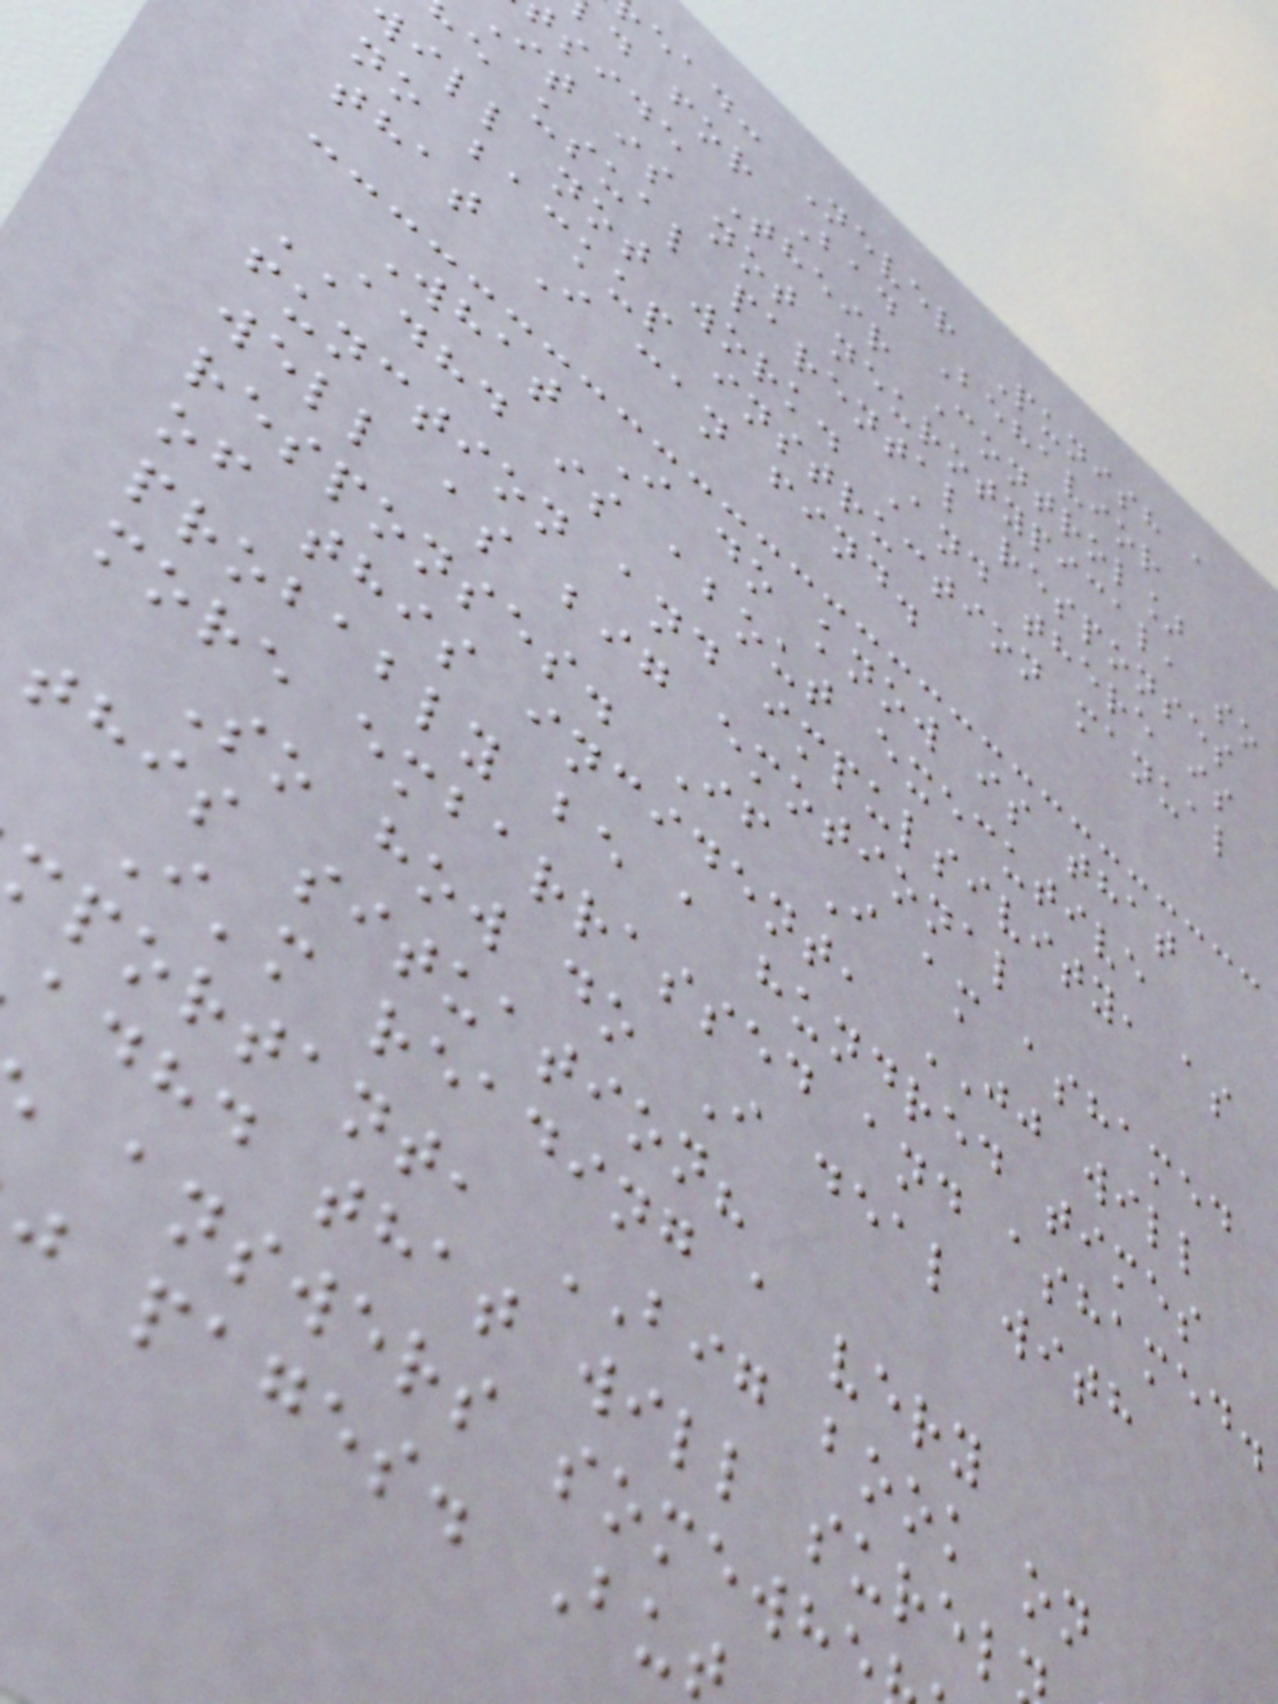ead: Never Punish a
d for Bad Behavior
side Their Control]
it is not neurotypical, so
e usual parental responses
ill not work. And there is
no backup instruction manual
that I can find.
What I do know is that
ADHD is about executive
function and impulsivity, as
well as big emotional
responses. If I am ashamed
of this incident, JJ will
probably be a hundred times
more embarrassed and ashamed.
So how do I deal with
this situation?
I'm reading a very
mportant, BIG book on
adhd that will surel
answers somewhe
j pages. Bu
